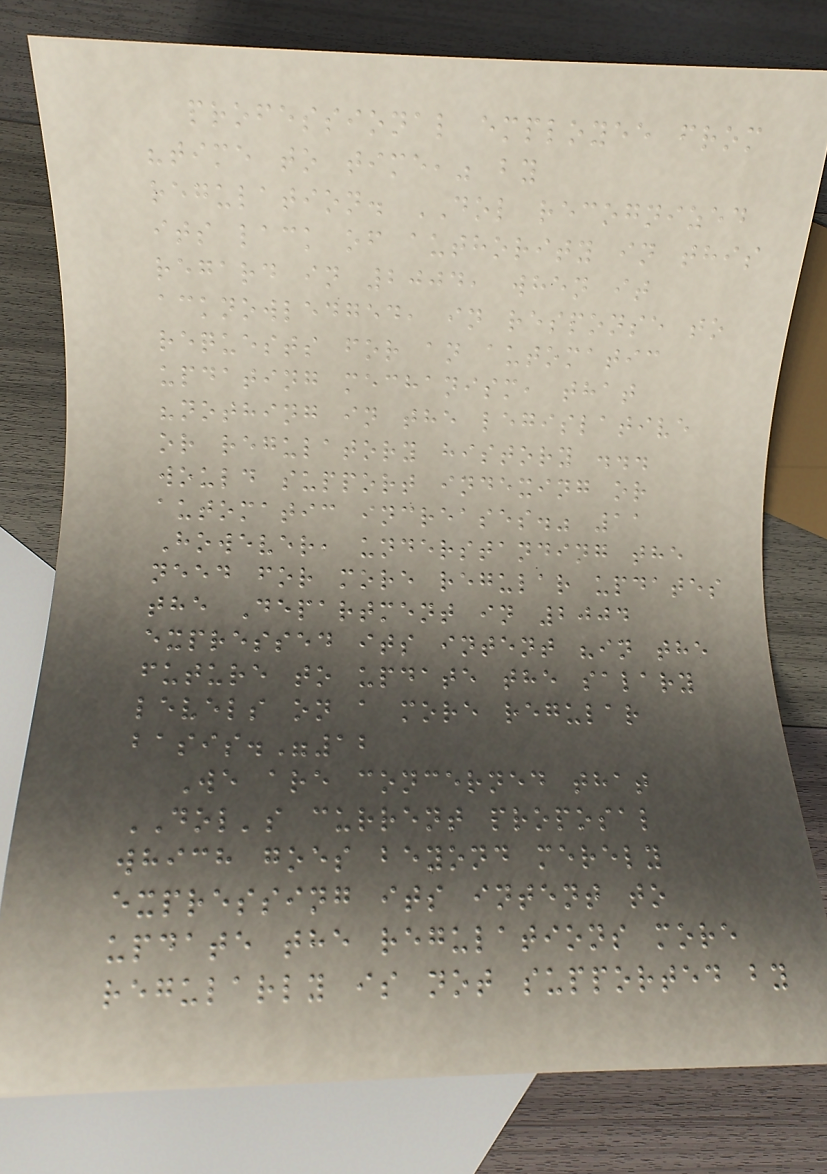professional employee from
"time to time," by
regulation. DOL recognized
its lack of authority in this
regard in 2004, when it
acknowledged, in response to
requests for an automatic
updating mechanism, that
"nothing in the legislative
or regulatory history ...
would support indexing or
automatic increases." 11
However, understanding the
need for more regular updates
the Department in 2004
expressed its intent "in the
future to update the salary
levels on a more regular
basis."12
We are concerned that
DOL's current proposal
which goes beyond merely
expressing its intent to
update the regulations more
regularly is not supported by
